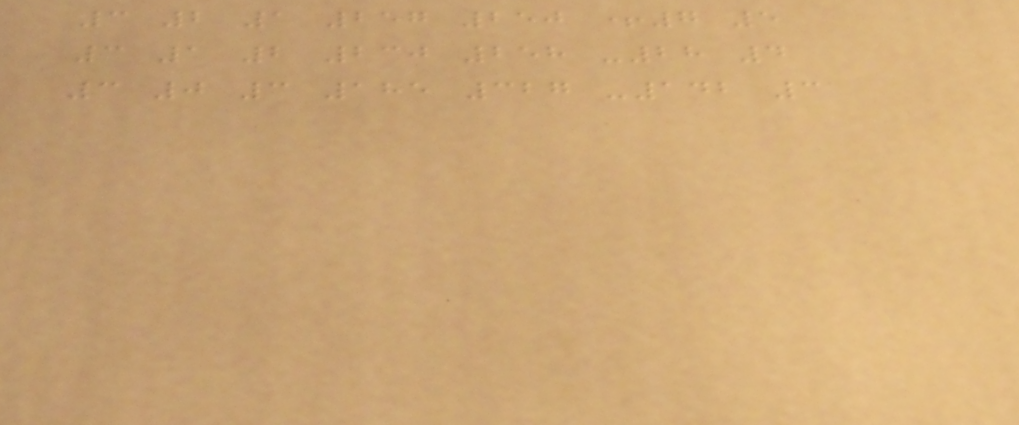3 2 1 257 250 +7 5
3 1 2 230 258 -28 4
3 0 3 185 327 -142 3
